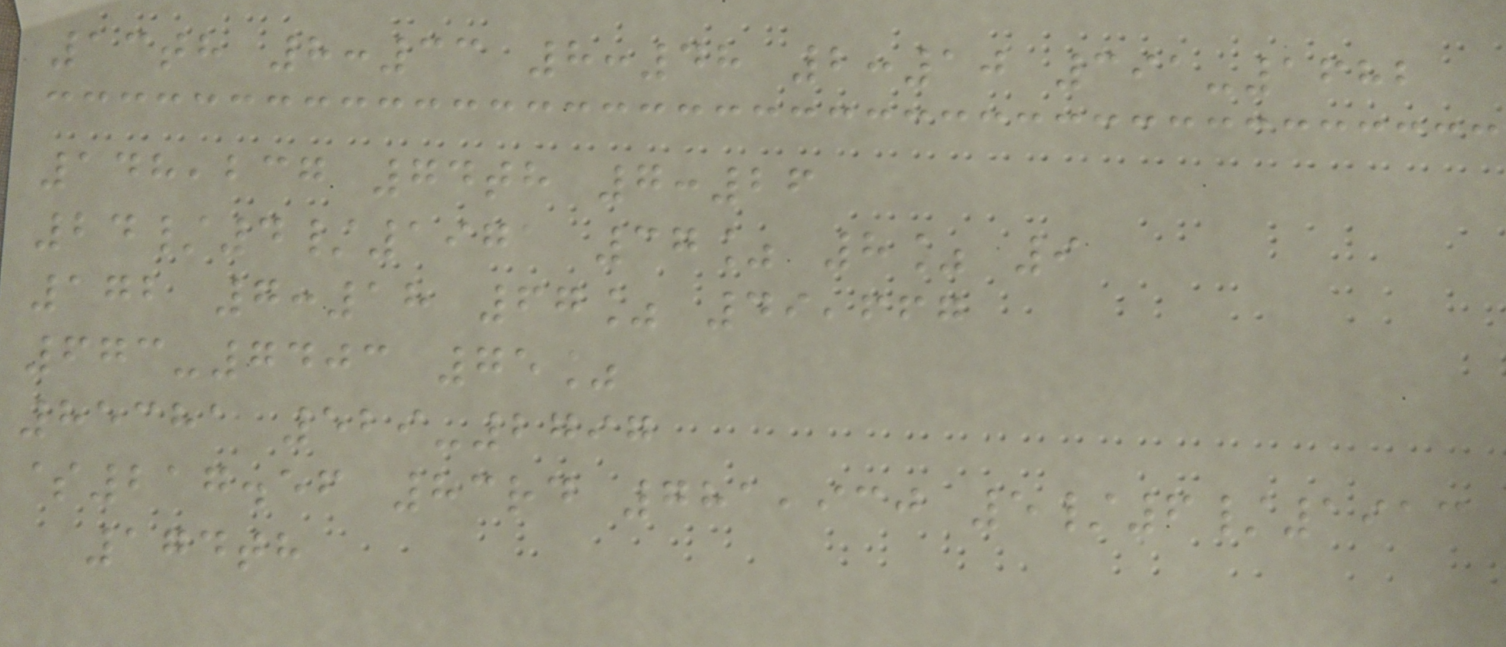13th 8:33 8:48 2:10 391-1682
148,237 74th 7:26
24/4/1971 37% 8% 9
172 7:18 67% 49,667
673-7403 75%
85381 529-2797
$217.56 83rd 781,930 5/6/1913
174th
